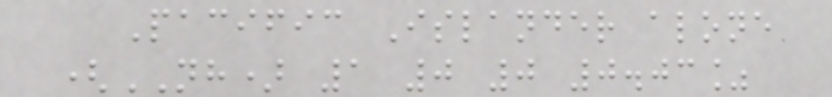Pacific Islander alone
(NH) 1 0 0 0.03%
